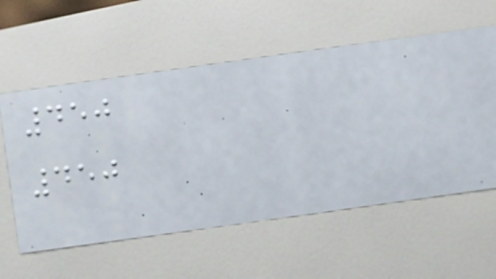450
450
